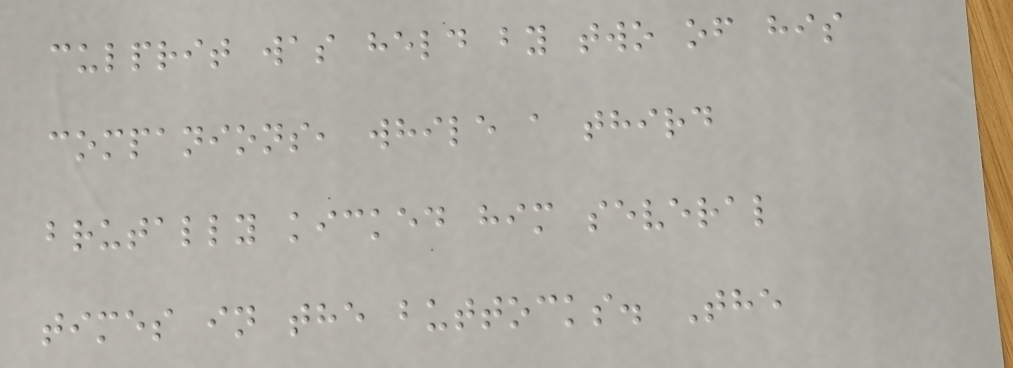culprit was held by two of his
companions, while a third
brutally kicked him several
times in the buttocks. The
